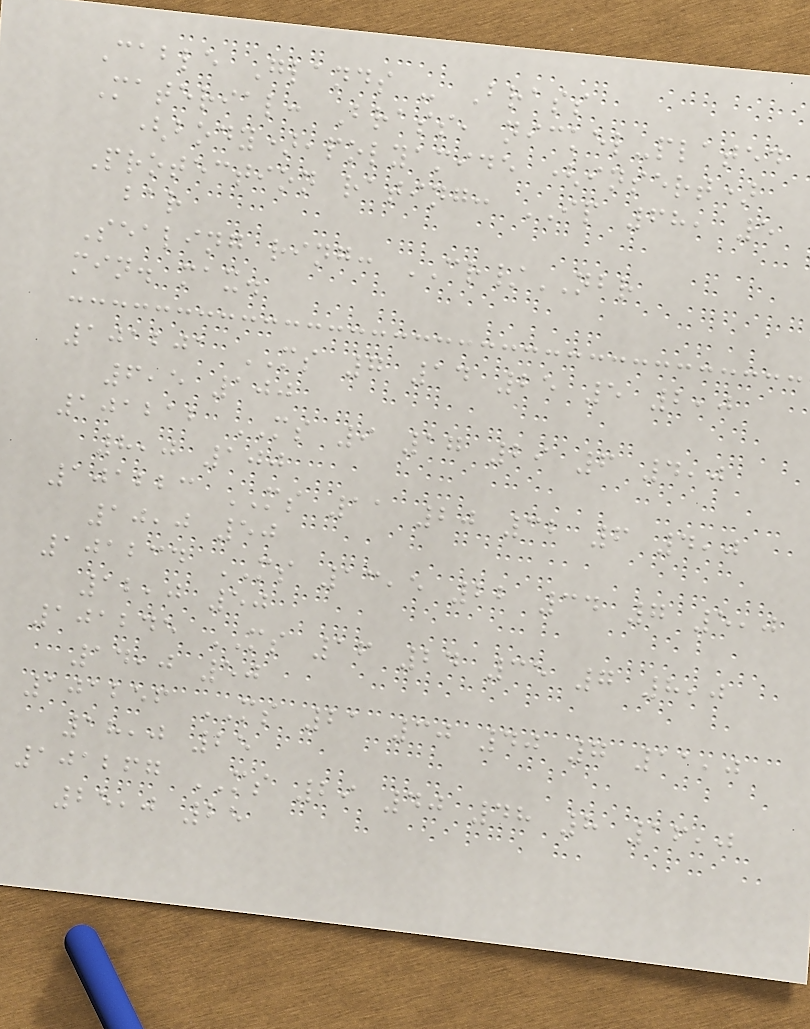Cable Glands - Brass
Material: Brass, nickel-plated
(body),polyamide (insert)
Protection rating: IP 68, 5
bar
Sealing ring: CR/NBR
min. max.
101201 MS 7 14 25 5 2,0
6,5 100
101212 MS 9 17 29 6 4,0
8,0 100
101223 MS 11 20 32 6 4,0
10,0 50
101234 MS 13,5 22 34 7 5,0
12,0 50
101245 MS 16 24 35 7 8,0
14,0 50
101256 MS 21 30 40 7 11,0
18,0 25
101267 MS 29 40 48 8 16,0
25,0 25
